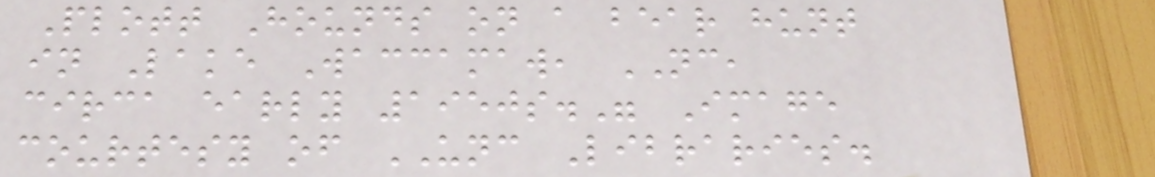Plott Hounds on a bear hunt
in Lake Waccamaw, NC,
circa early 1950s." Image
courtesy of UNC Libraries.
